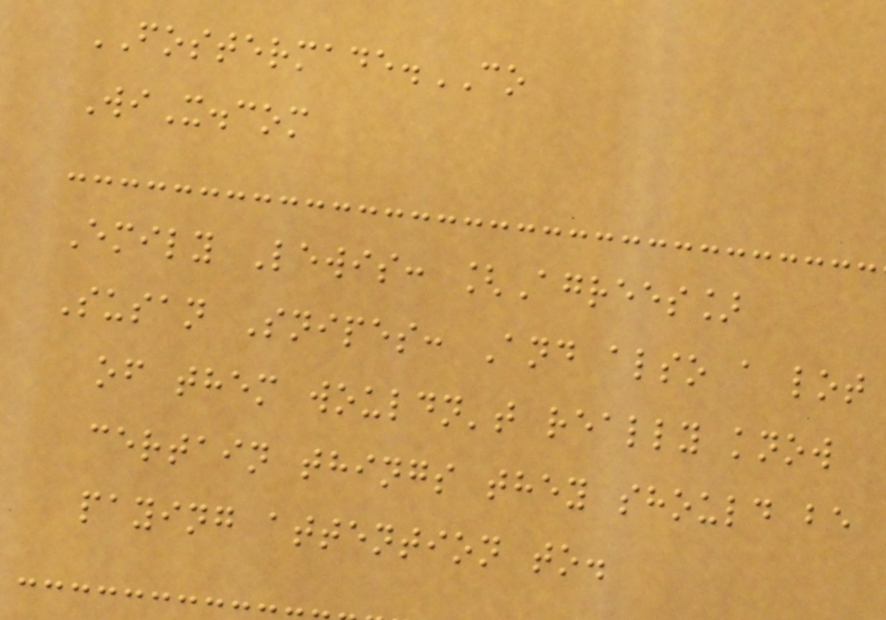FOSTERMADE.CO
WiX.com
Emily Lewis: [Agrees]
Susan Snipes: And also a lot
of them wouldn't really know
certain things they should be
paying attention to.
